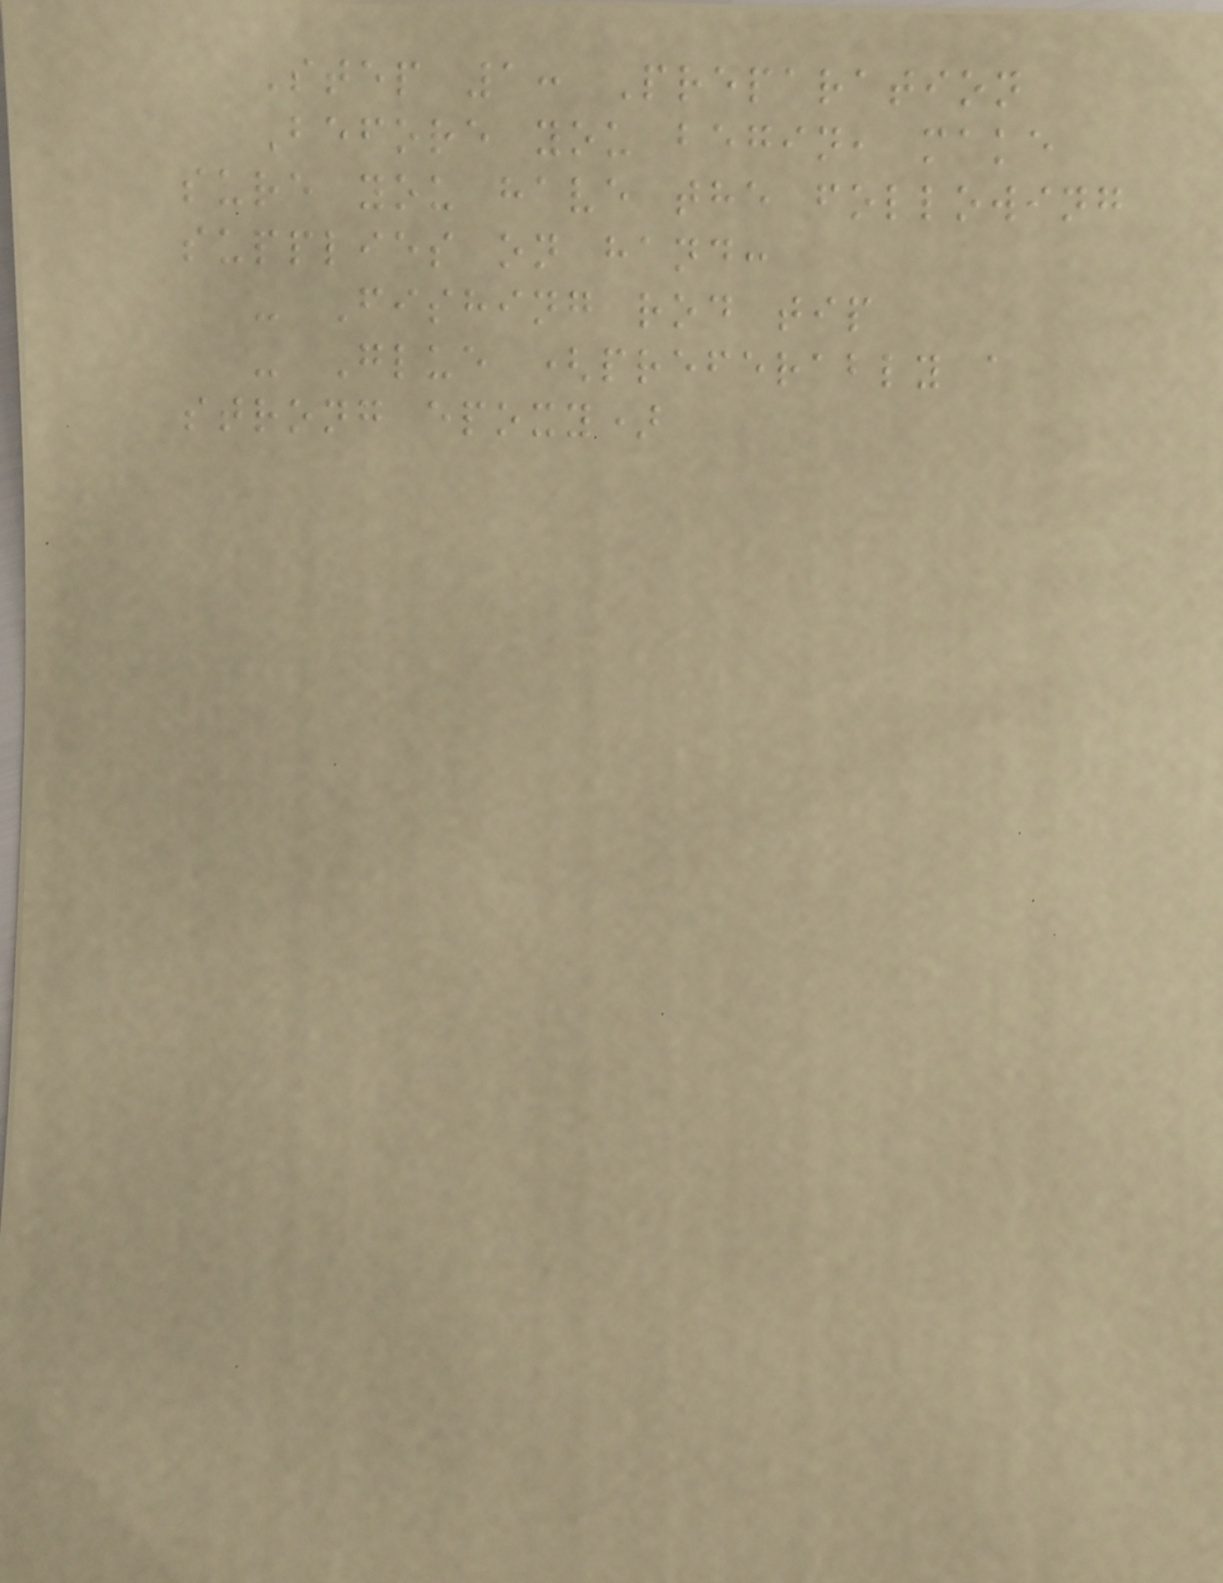Step 1: Preparation
Before you begin, make
sure you have the following
supplies on hand:
- Fishing rod tip
- Glue (preferably a
strong epoxy)
